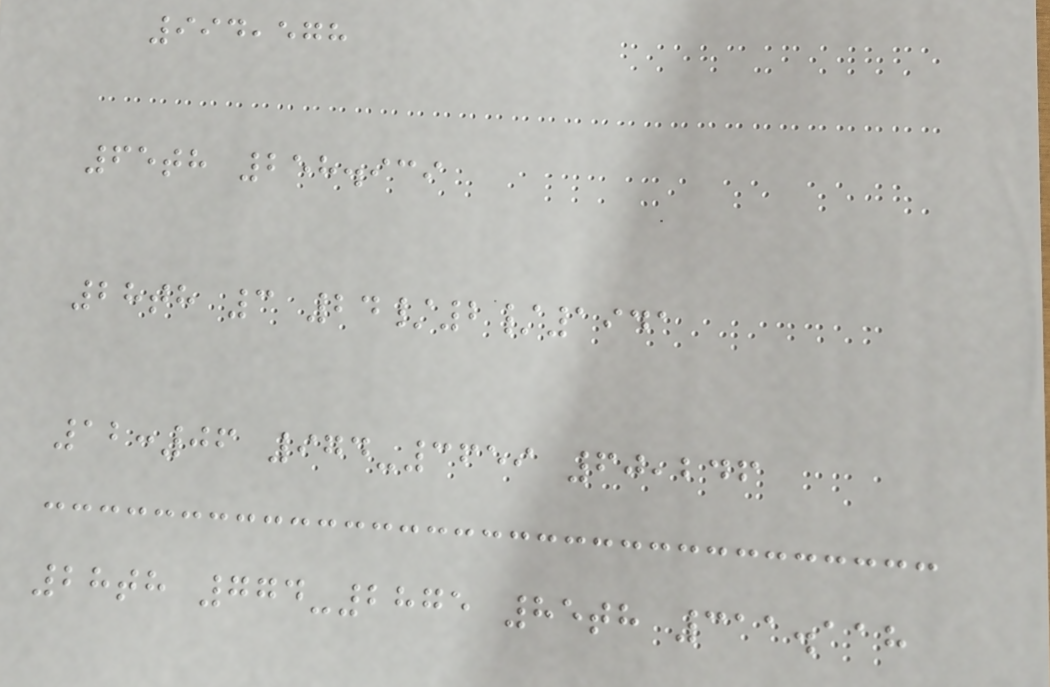994,578
65th 258.939
28th 3 24/2/1941
12:06 974-3659 60,246
28th 774-2875 85th 311.118
